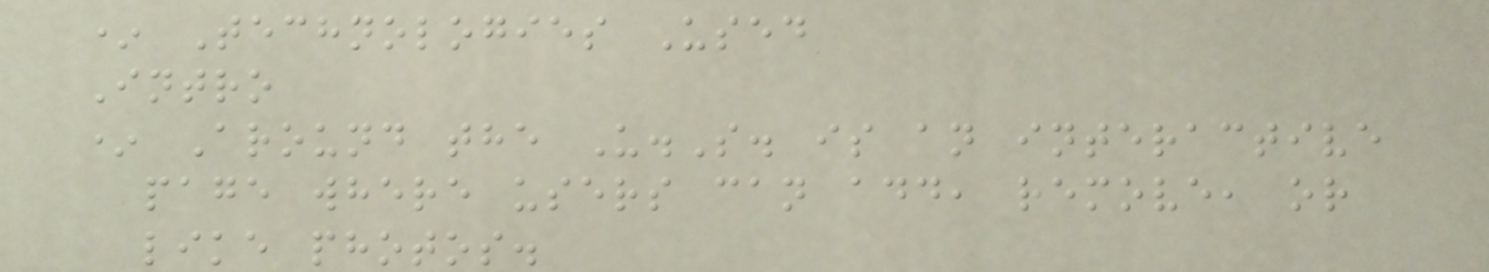* Technologies Used
Intro
* Around the U.S. is an interactive
page where users can add, remove, or
like photos.
